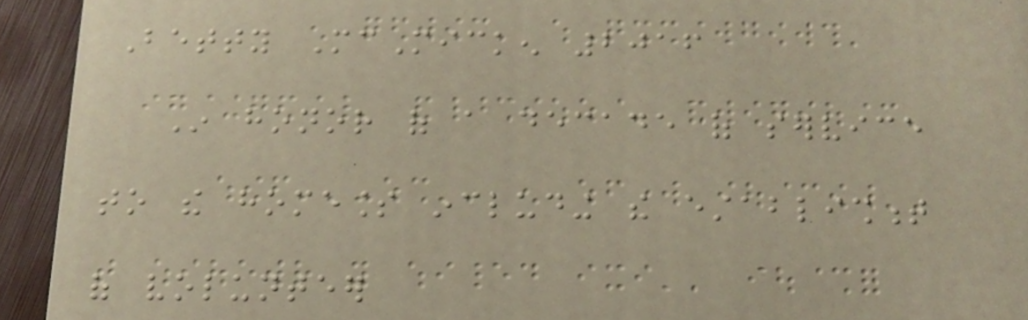Betty McMicken 2016
In honor of a decade of service
to the homeless including the establishment
of volunteer
